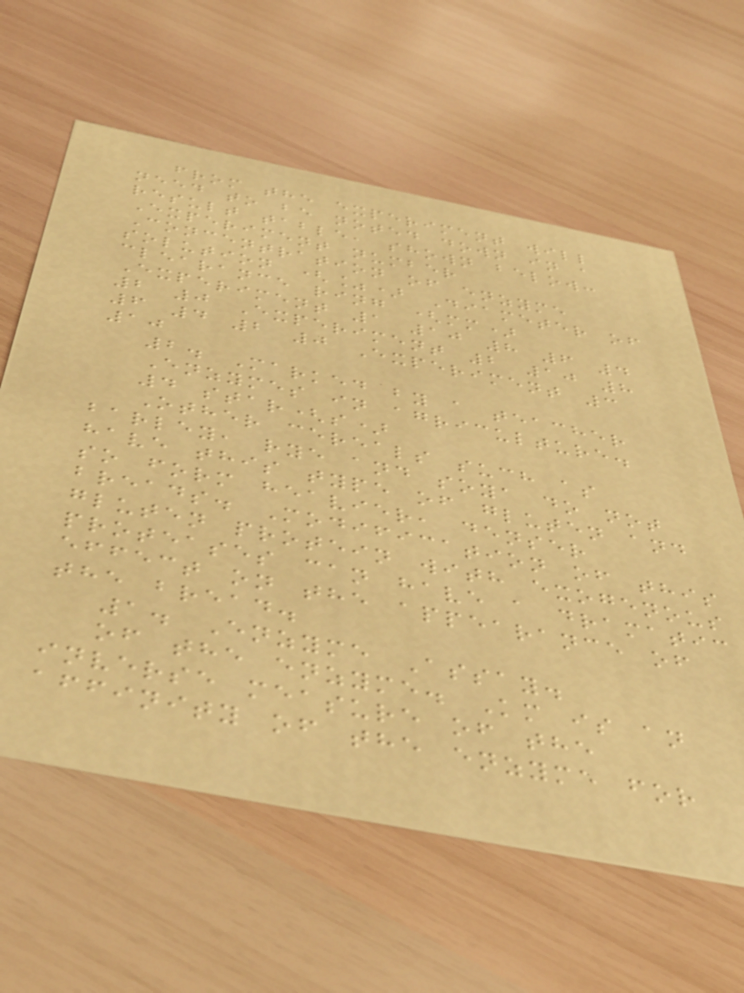from the experiment will
need to be noted down in a
result table, shown below:
Experiment number
Concentration of enzyme
solution (%) Diameter of
clearance ring (mm)
Experiment 1 10 8 6 4
2 0 Experiment 2 10 8
6 4 2 0 Experiment 3
10
2. Marked by a teacher
Enzymes in agriculture.
4 star(s)
Other cereals such as
barley, rye and soya do not
have this type of gluten and
so form heavier, denser
breads. Modification of this
gluten protein with exogenous
proteases can have a dramatic
effect on the appearance of
the bread.
1. Enzyme Assay.
of the enzyme. Km is an
inverse measure of the
affinity of the enzyme for
